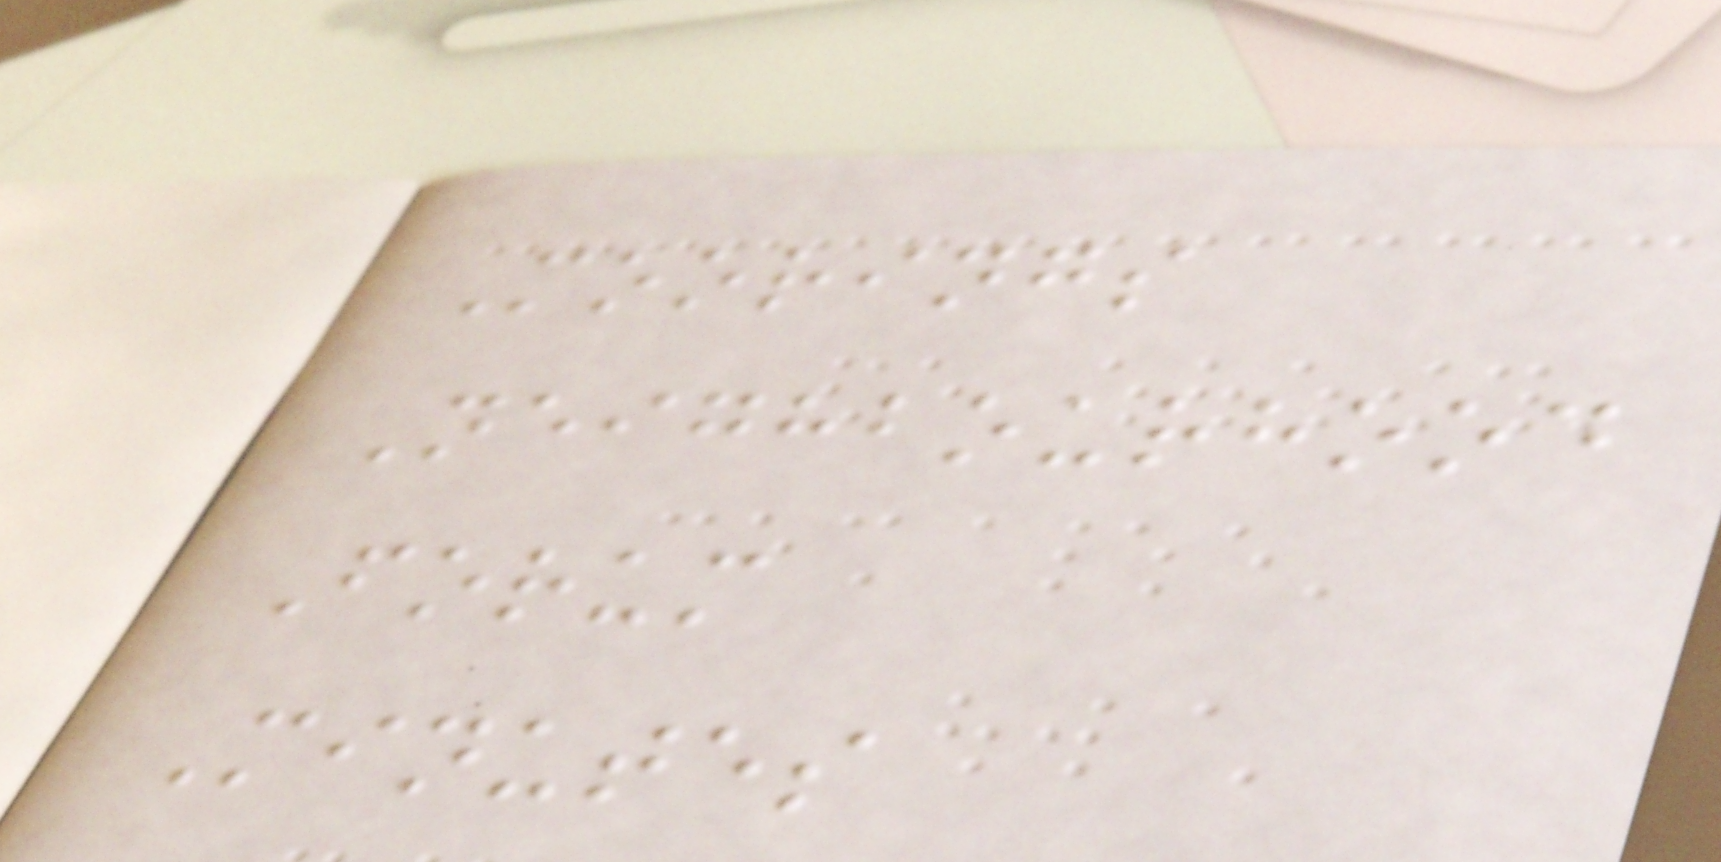Moorings
Neighbourhood
Forum
Minutes
